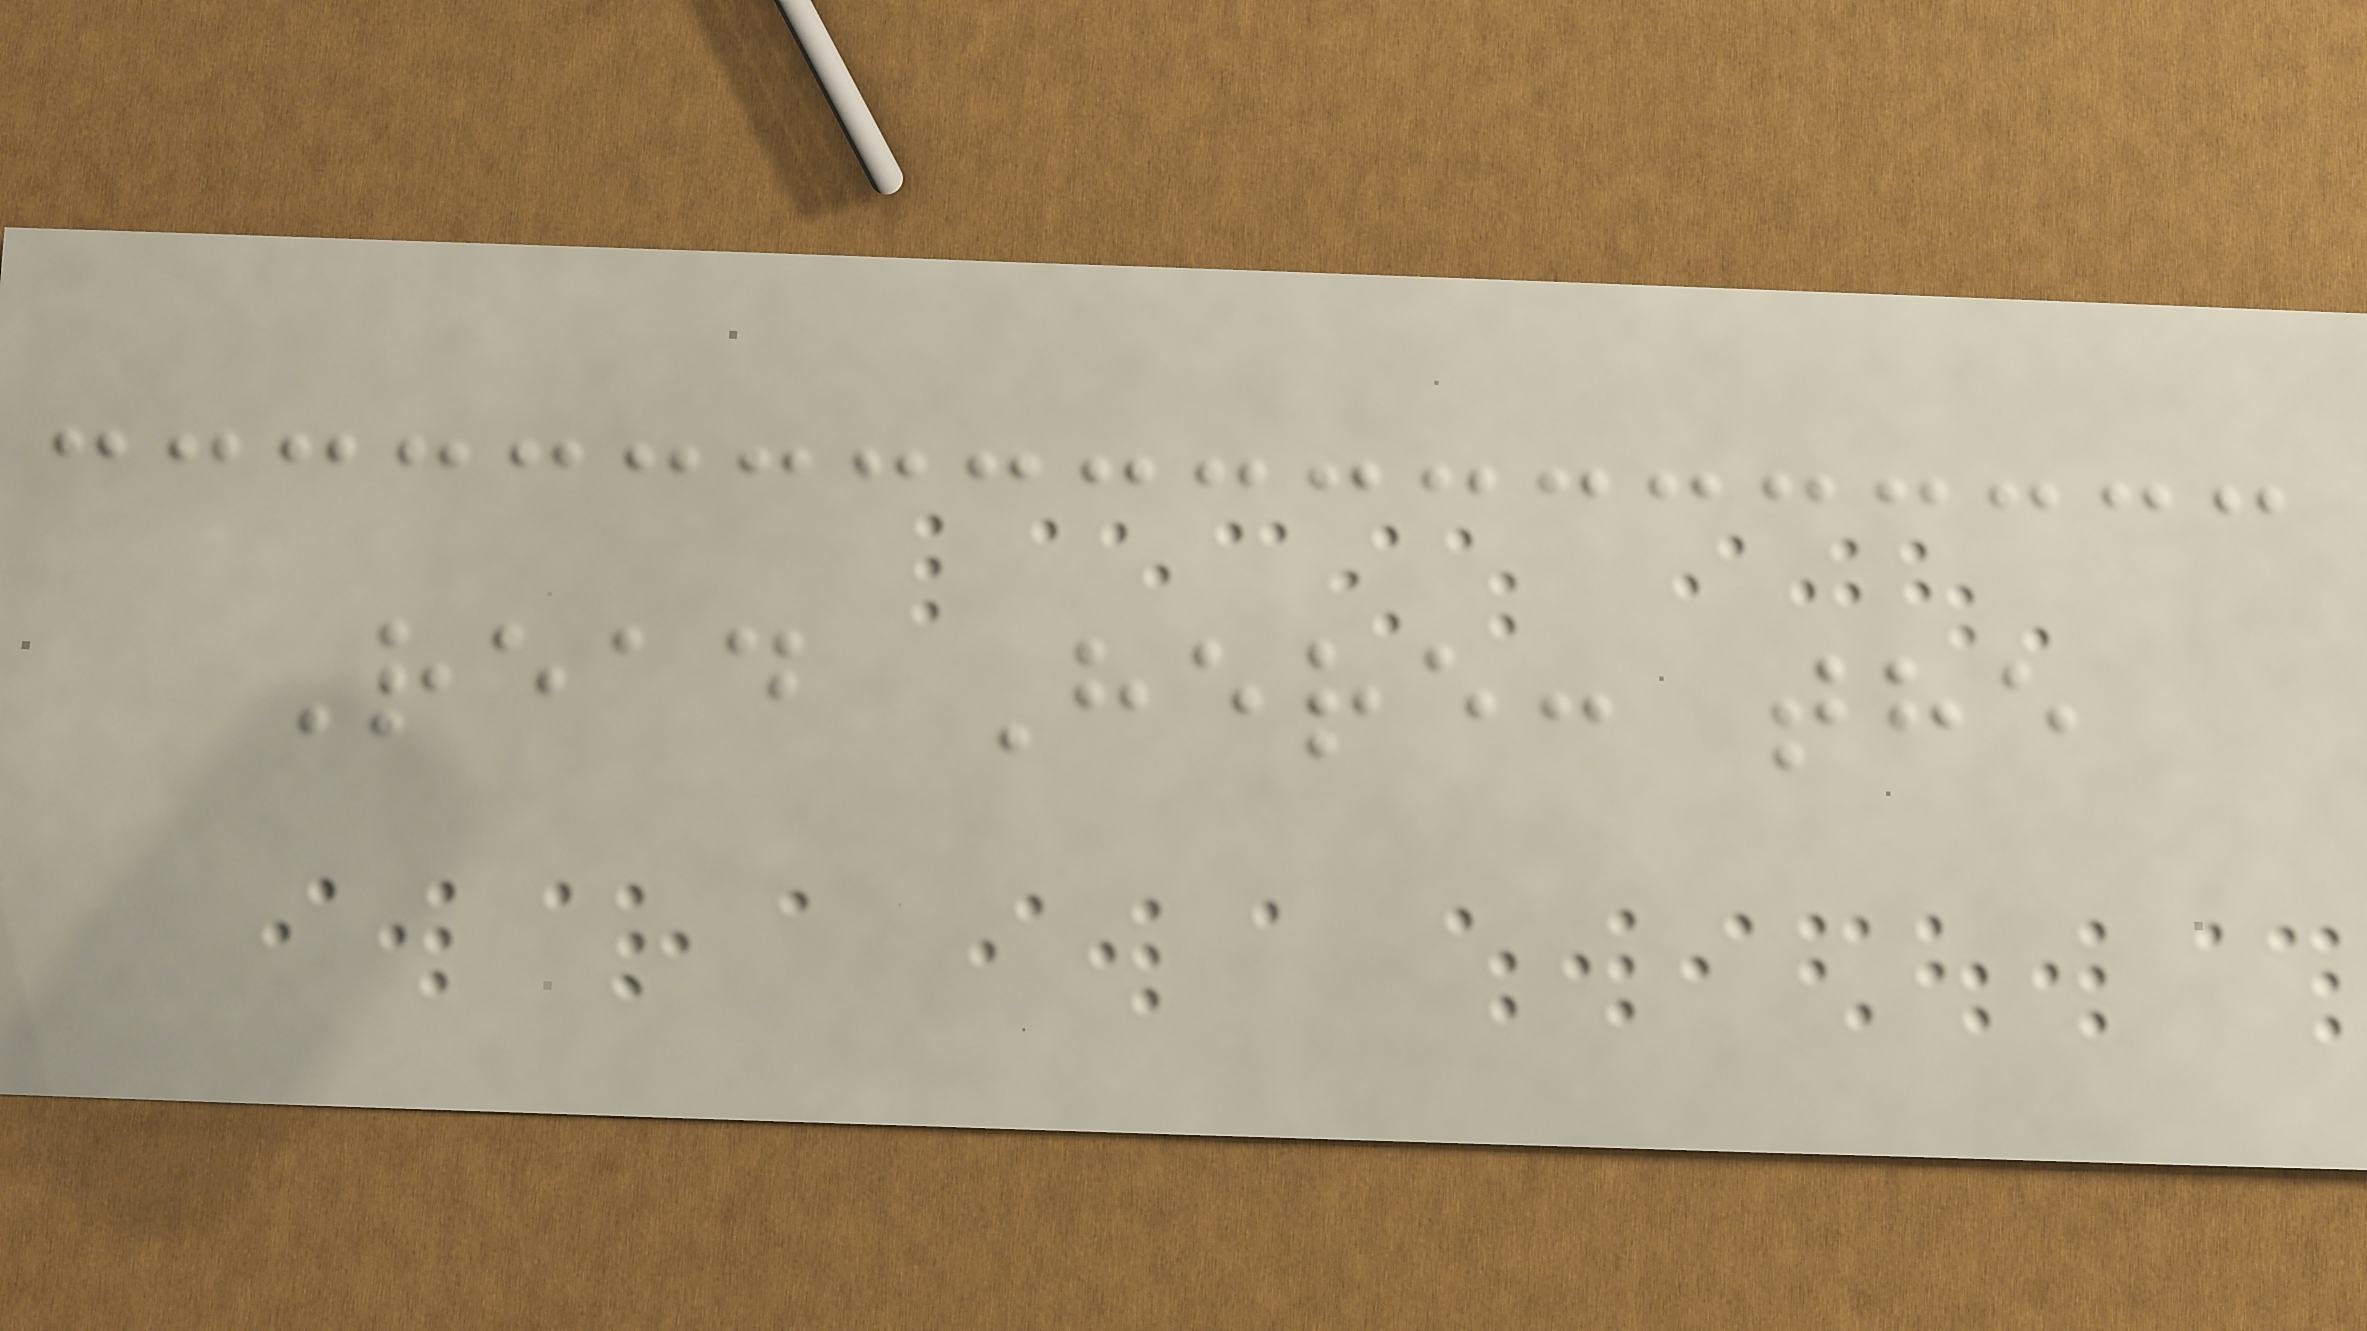Read Here: the
